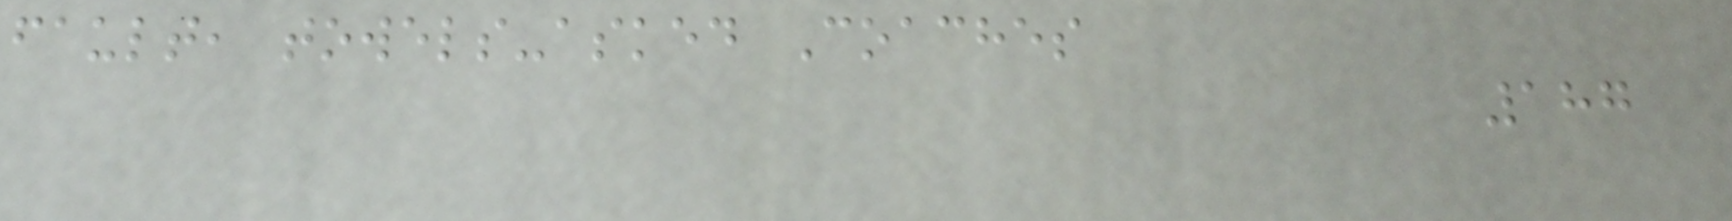fault, towels-asked Coaches
187
